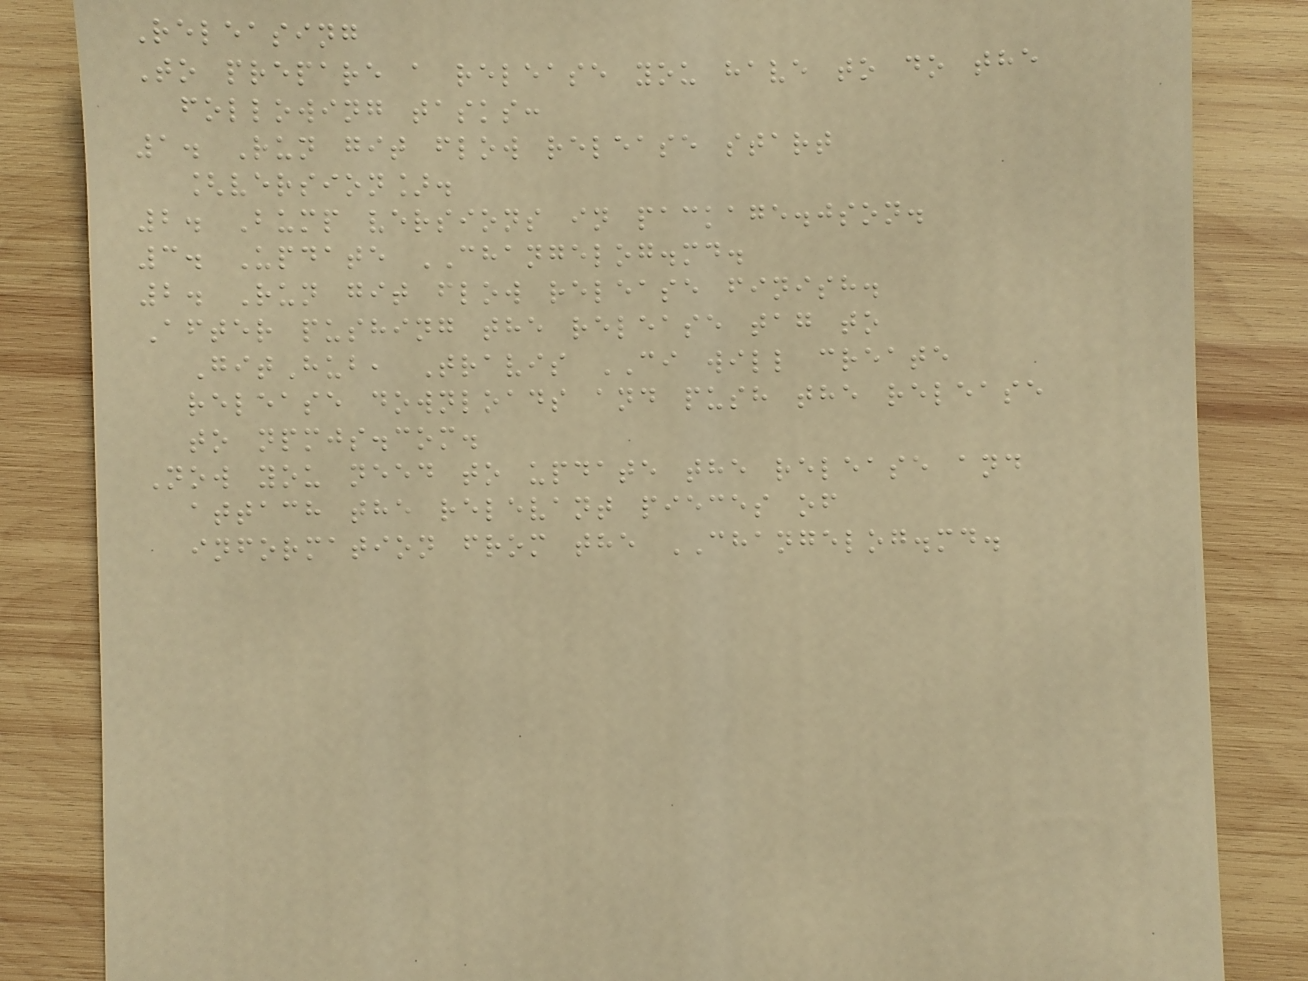Releasing
To prepare a release you have to do the
following tasks:
1. Run git flow release start
[version].
2. Bump versions in package.json.
3. Update CHANGELOG.md.
2. Run git flow release finish.
After pushing the release tag to
GitHub, Travis CI will create
release downloads and push the release
to npmjs.com.
Now you need to update the release and
attach the relevant pieces of
information from the CHANGELOG.md.
